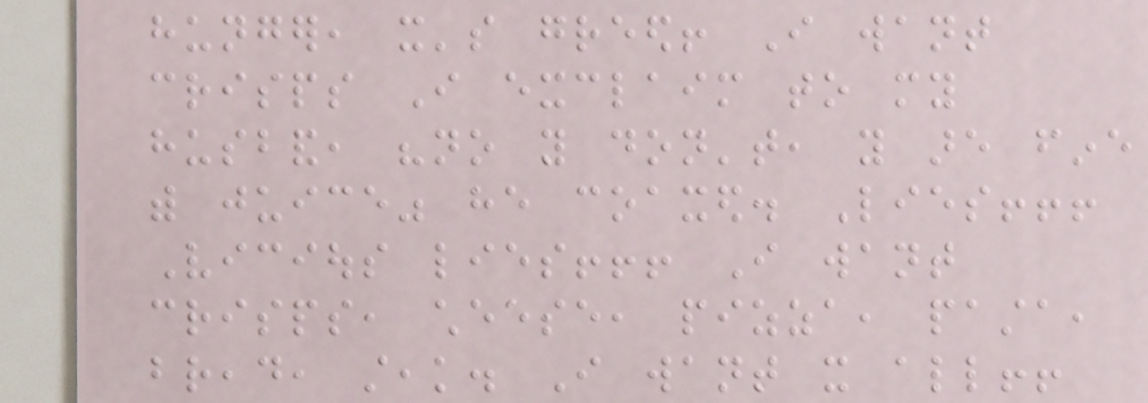hunger, it's greed! I want
crisps I exclaim to my
husband, "no you don't, you are fine
with juice" he coaxed. Lies!!!
Vicious lies!!! I want
crisps, cheese, pizza, pasta,
bread, steak. I want it all!!
